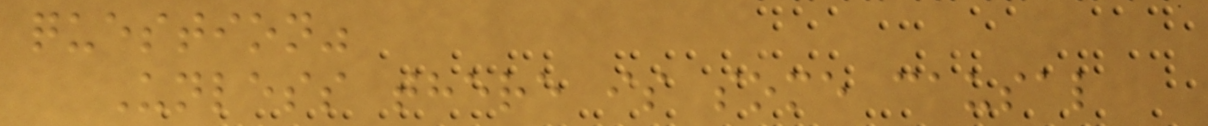question"
Unless there is some causal
